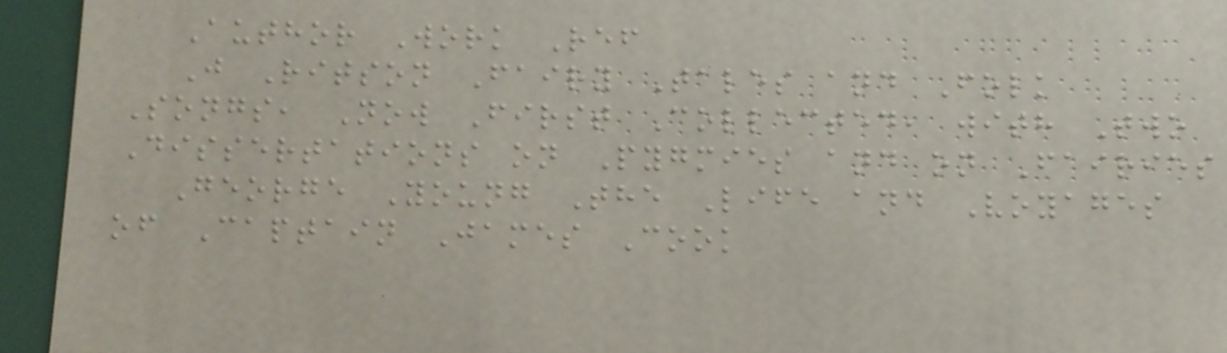Author Work Ref
J Ritson Fairy Tales and Folk
Songs, Now First Collected, with Two
Dissertations on Pygmies and on Fairies
George Young The Life and Voyages
of Captain James Cook
